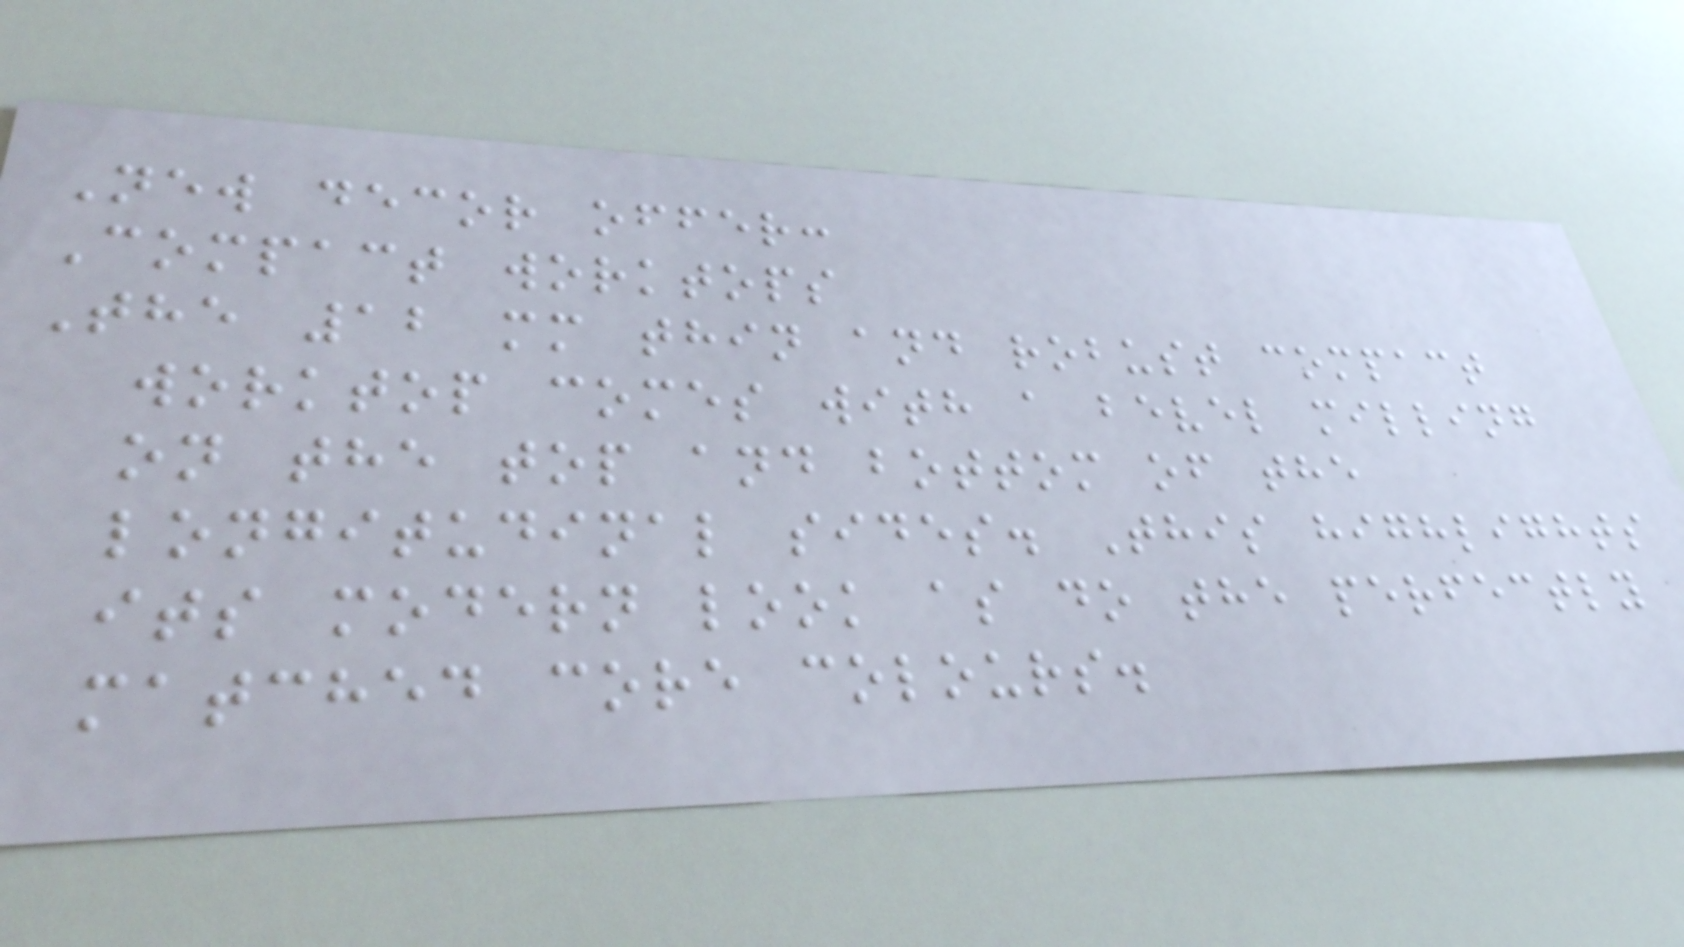New decor offer:
Compact worktops
The 12 mm thin and robust compact
worktop comes with a bevel milling
on the top and bottom of the
longitudinal sides. This highlights
its modern look as do the perfectly
matched core colours.
